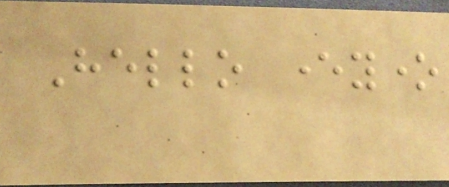Hello everyone
